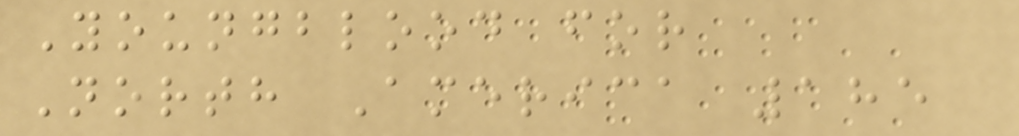Youngblood for
North America 185
